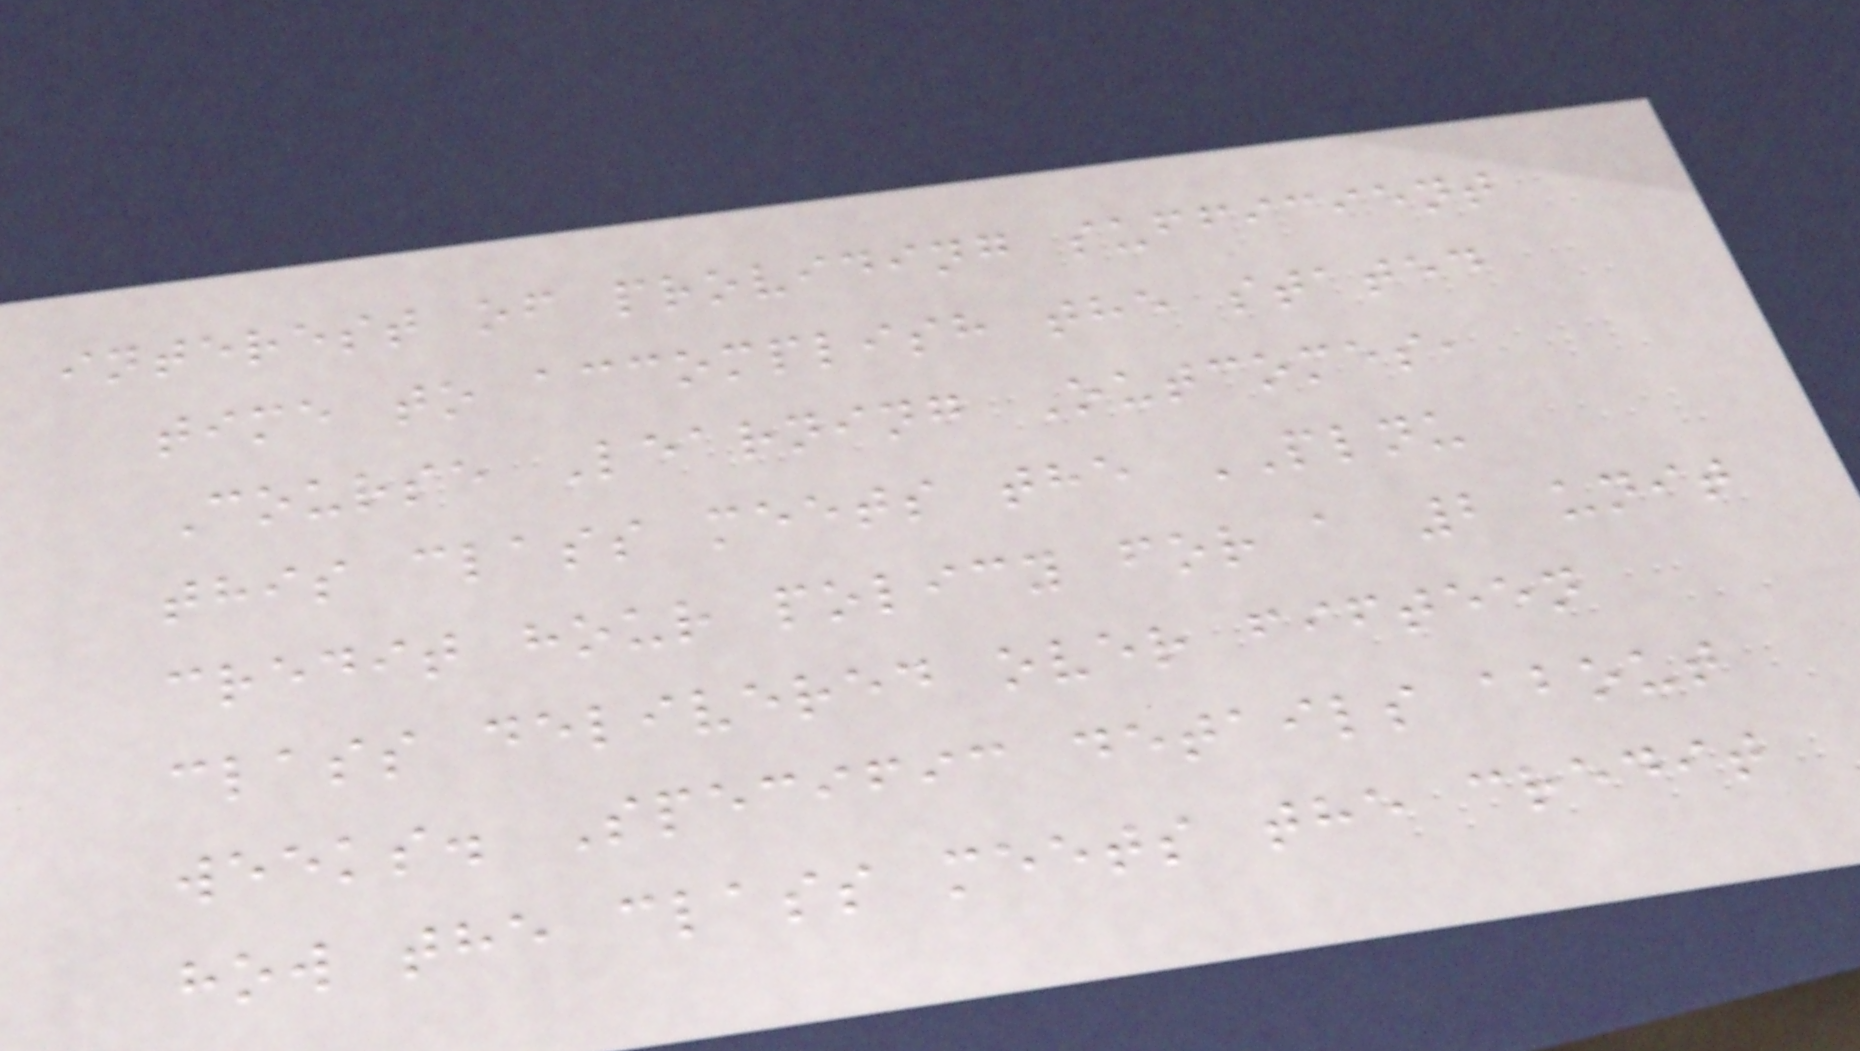interest of providing sufficient
time to accomplish the stated
Course Learning Outcomes,
this class meets the PLNU
credit hour policy for a 2 unit
class delivered over fifteen
weeks. Specific details about
how the class meets the credit
